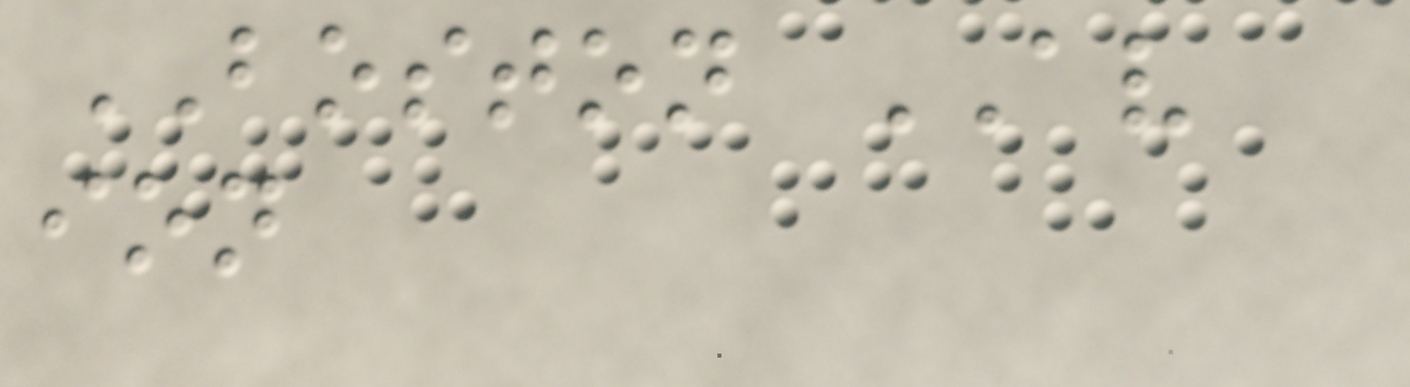BOSTON AV
ion
